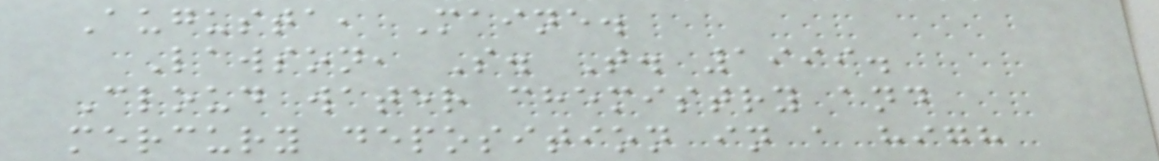Augusta, Maine.
Lawson, S. T. 1999.
Cloud water chemistry and
mercury deposition in a high
